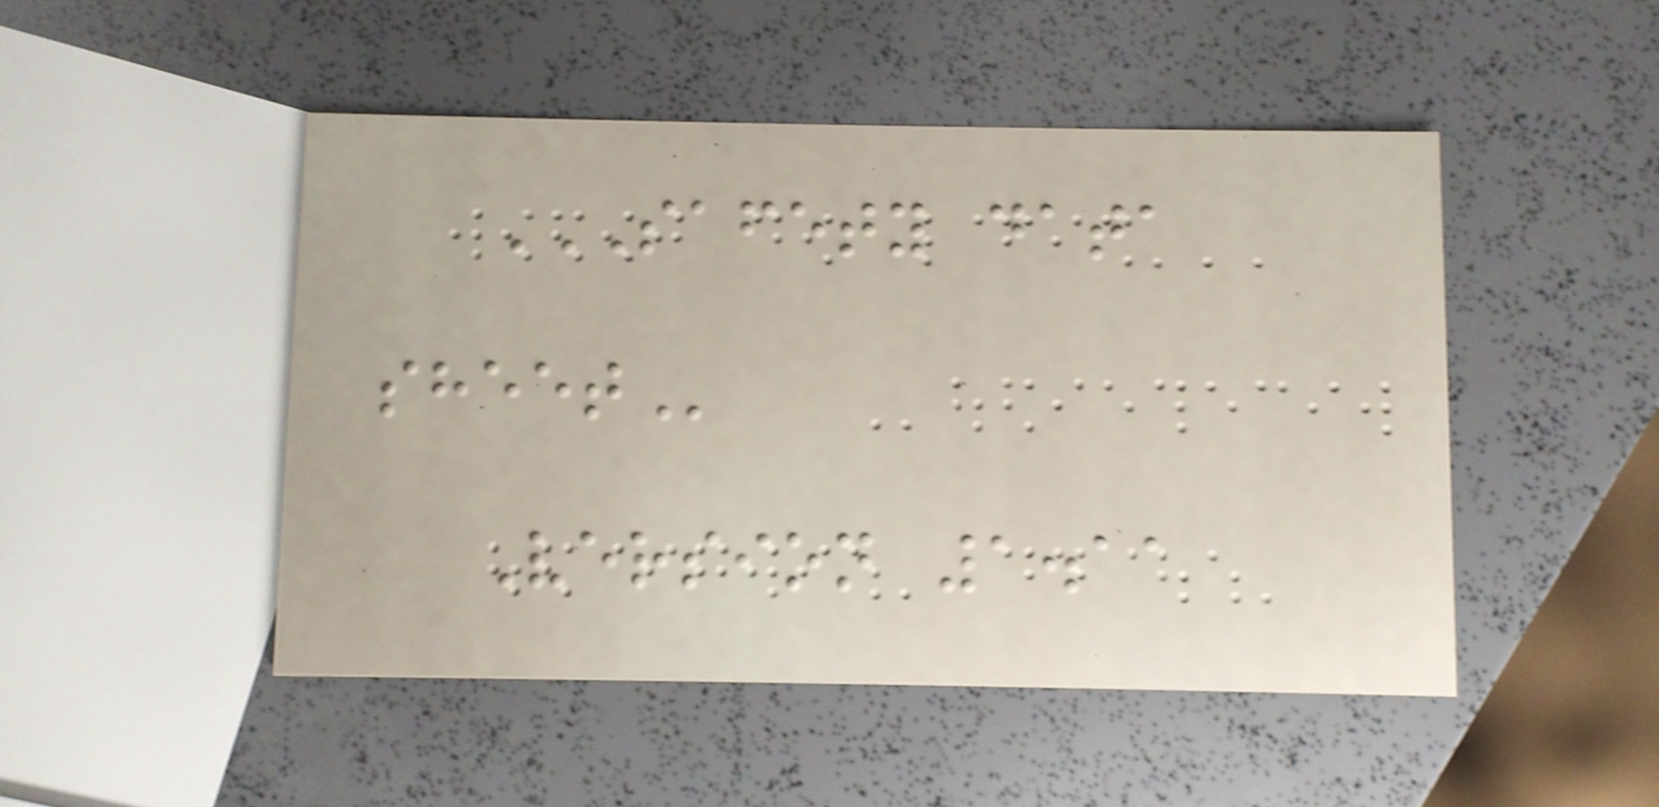SAFETY DATA
SHEET
Version 1.11
